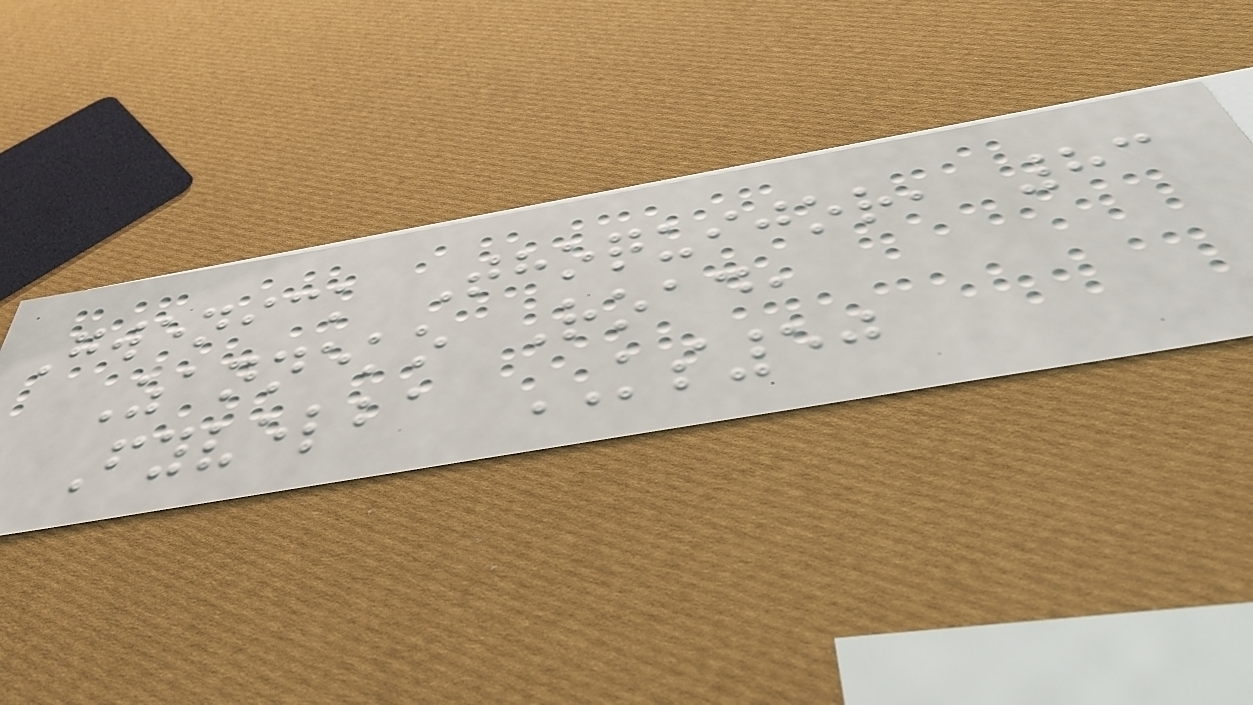Gwenick Thoquijor, 83
Zanneko Road,
Fyvelba KS50
